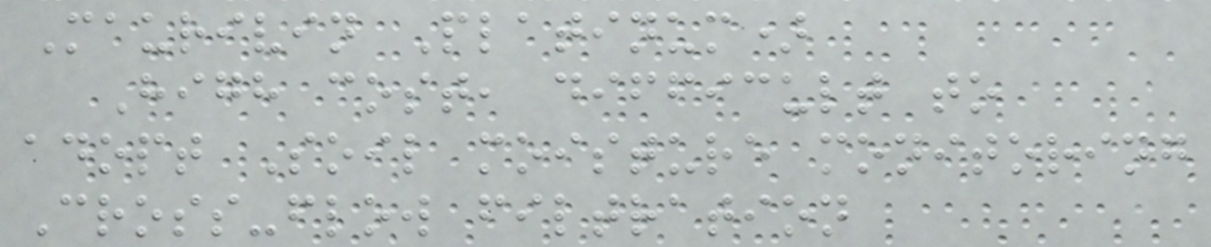Maurivin Platinum)
High cost, difficult to
adopt Soil moisture monitoring
Cross-flow filtration
